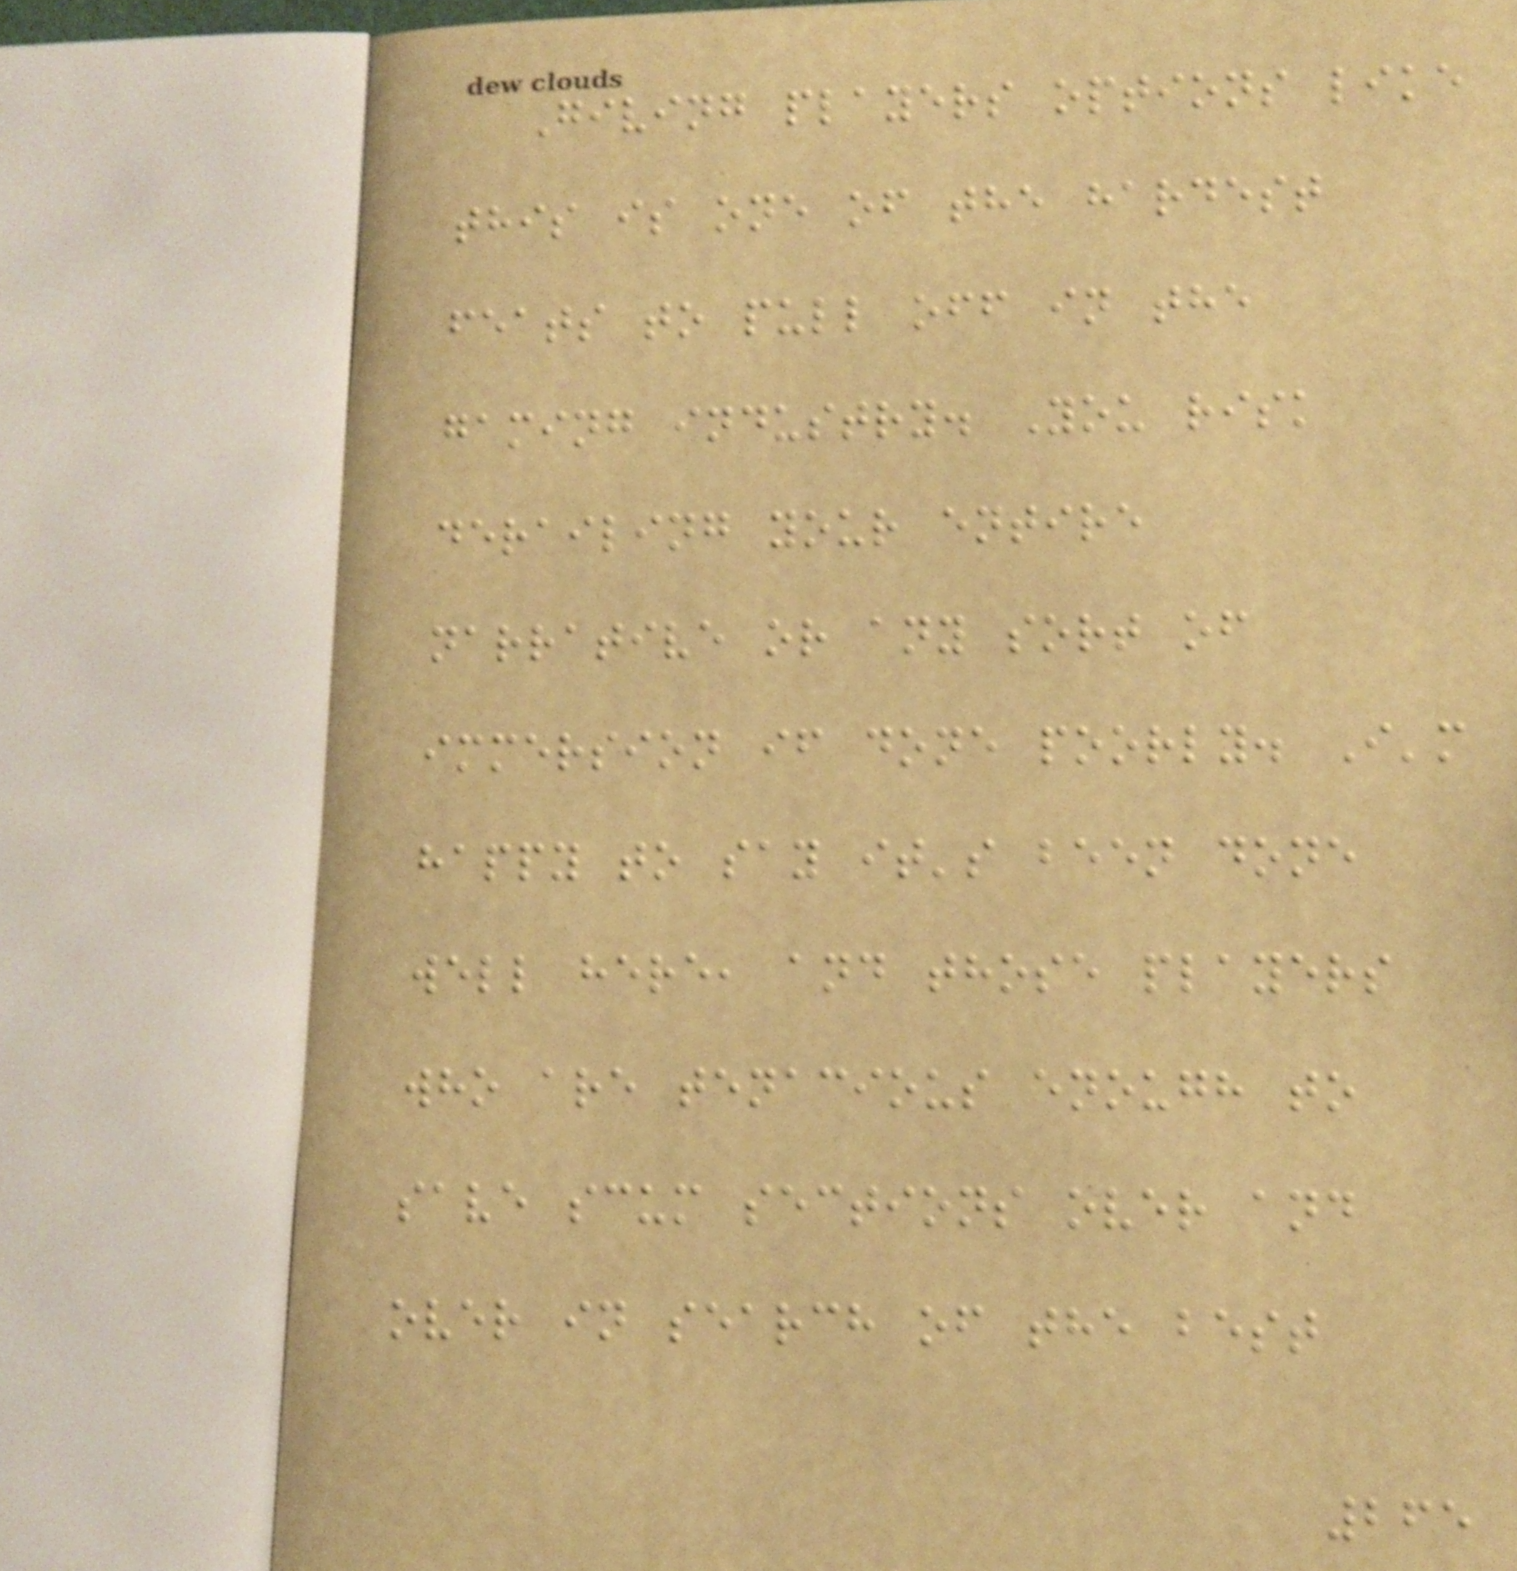Giving players options like
this is one of the hardest
feats to pull off in the
gaming industry. You risk
derailing your entire
narrative or any sort of
immersion if done poorly. I'm
happy to say it's been done
well here, and those players
who are tenacious enough to
save scum sections over and
over in search of the best
265
